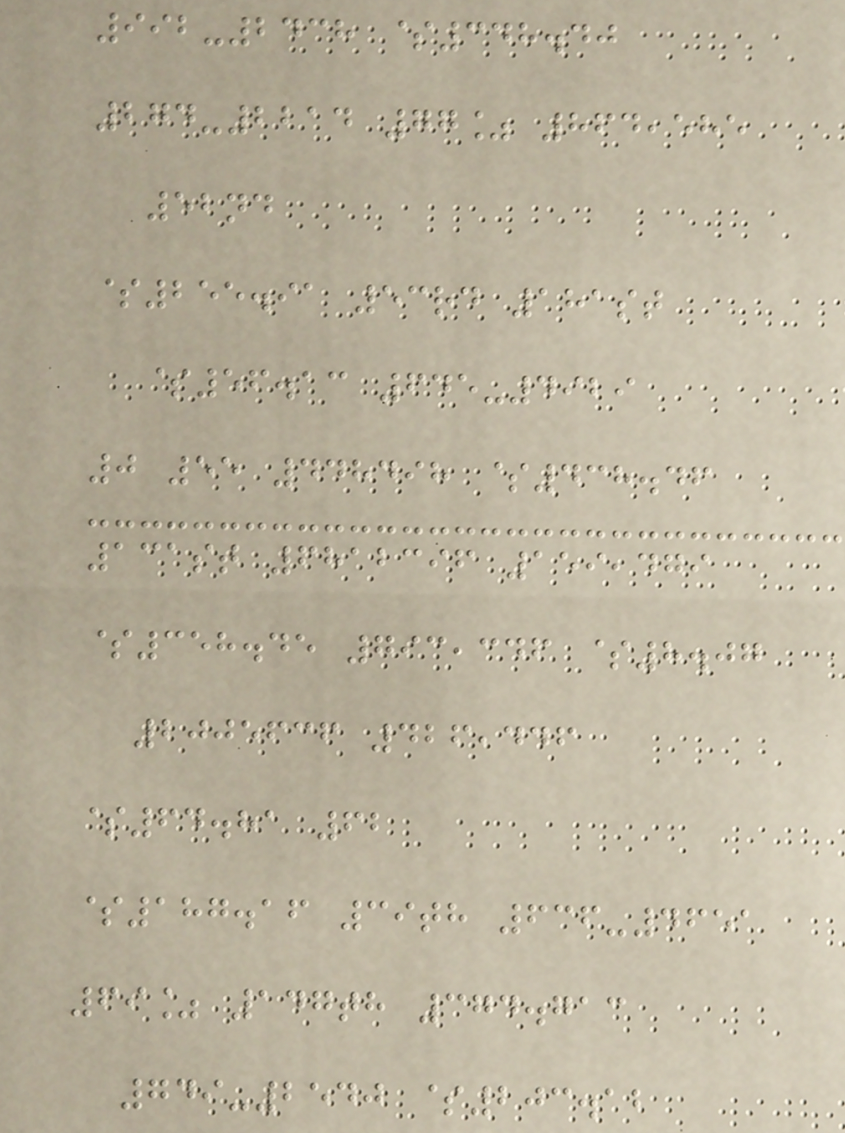992-2438 $348.40
274-2214 77% 864,585
52nd
$255.91 53rd 181st
$56.13 645-4929
0 55 448498 $438.46
131st 6812396 159,479
$358.45 793,346 $8.07
2005636 426,446
$64.81 62
$187.16 39th 636-4651
69% 147th 374.713
749-2540 $203.12
